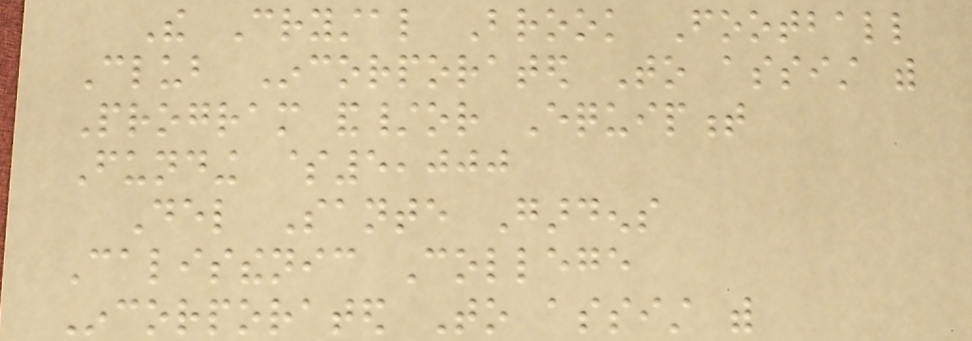The Crystal Brook Football
Club Incorporated To assist with
Program and/or Equipment
Funding $5,000
Del Sante Gardens
Calisthenic College
Incorporated To assist with
